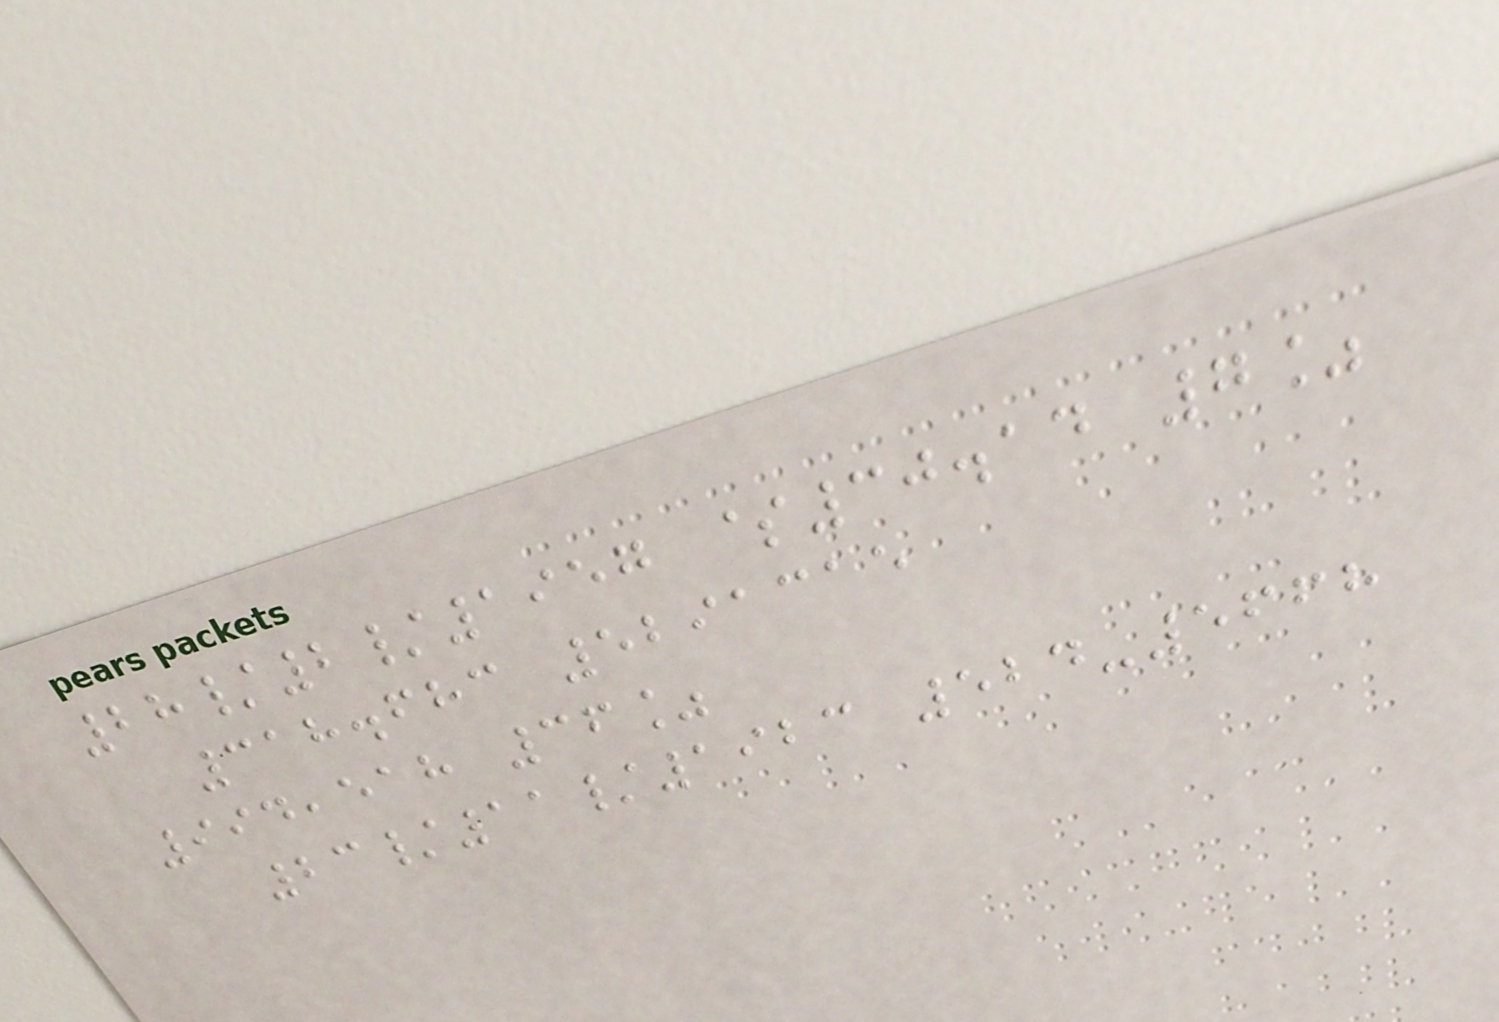28/2/1957 $30.14 7%
318.683 5291315
994,518 36%
23/11/1923 524-5668
